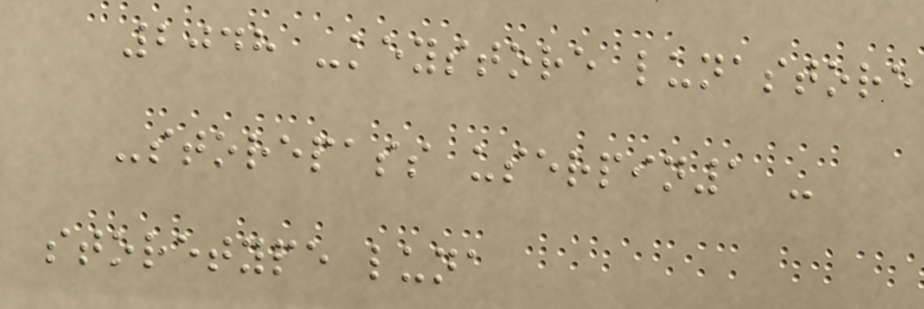2048 -keystore lunastore
-storepass userpin1 -
storetype luna
